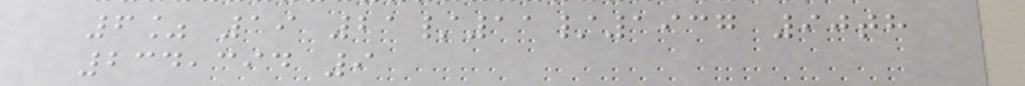6% 19 21/11/1937 90th
234,394 9
